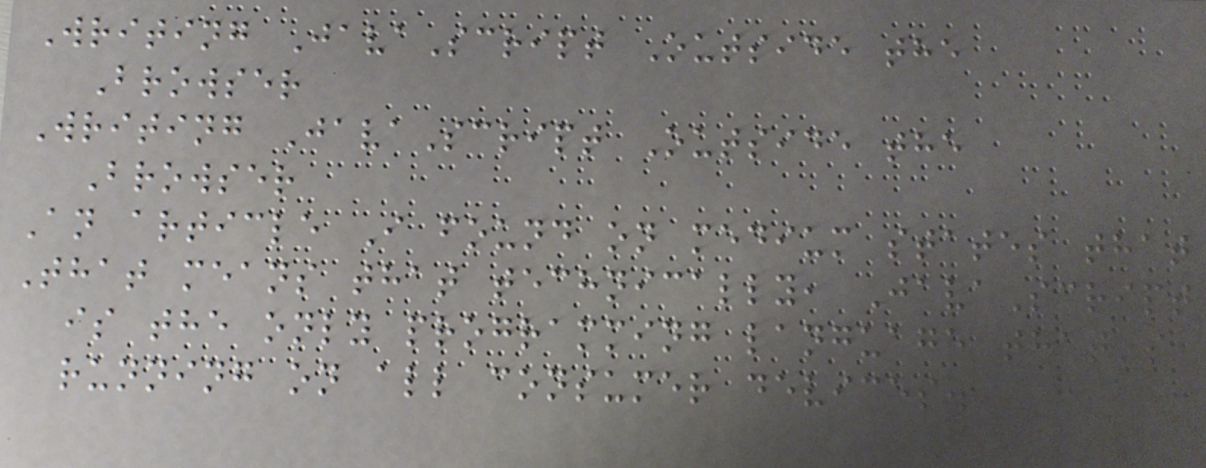Writing JavaScript Outside the
Browser
Writing JavaScript Outside the
Browser
An article I found on medium states that
That means that technically, JavaScript
is the only programming language that's
running on all consumer devices.
